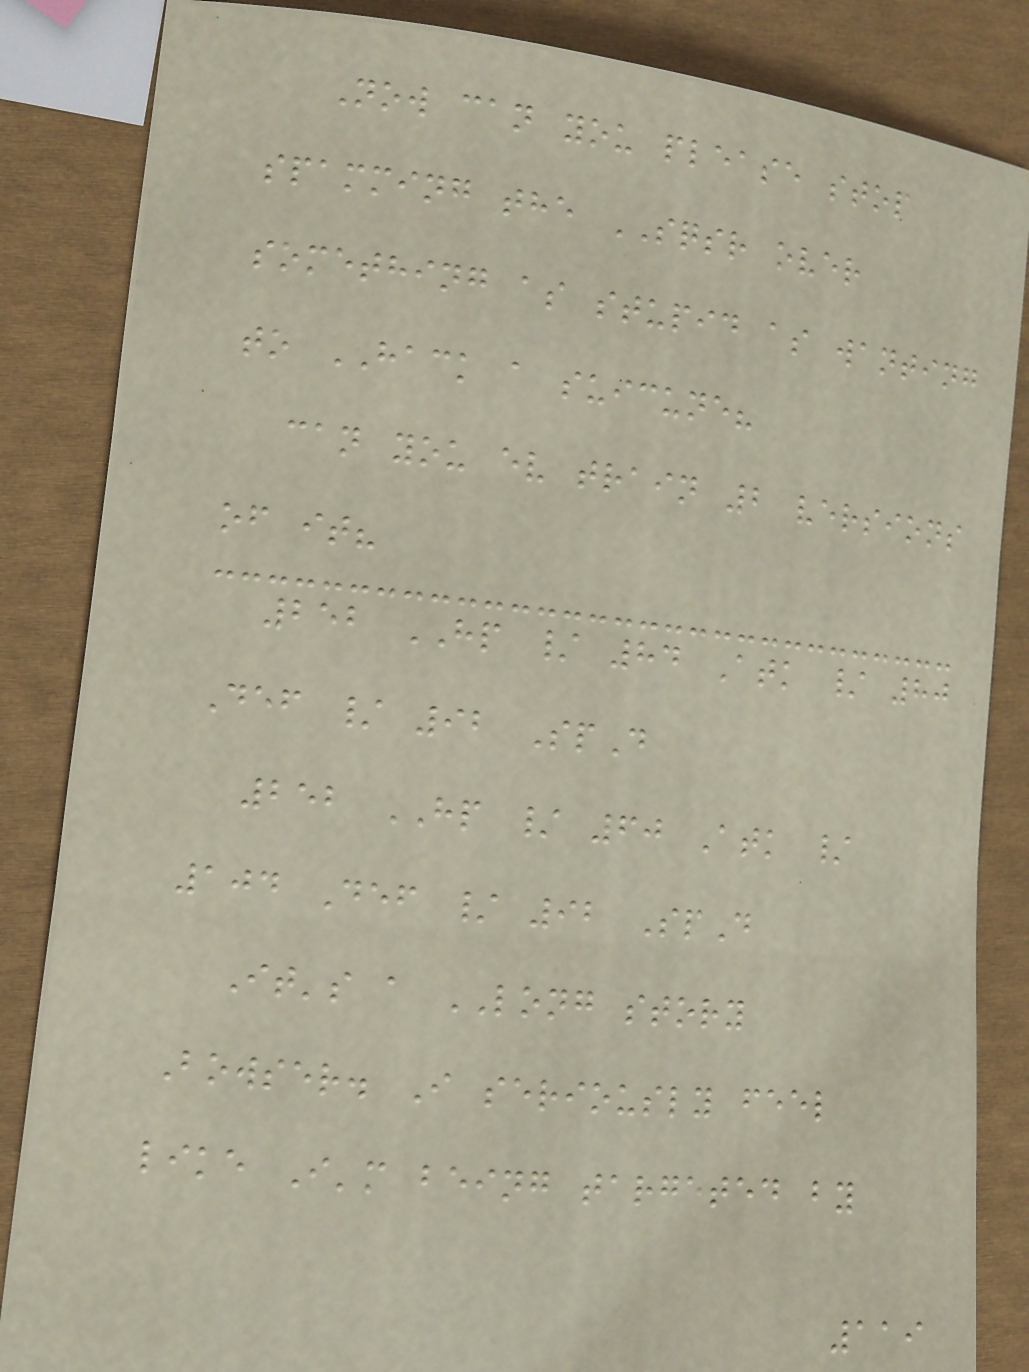Now can you please stop
spamming the SQSR over
something as stupid as wanting
to HACK a suicune?
can you ev train 2 versions
of it?
252 HP / 84 Atk / 80
Def / 92 SpD
252 HP / 60 Atk /
104 Def / 92 SpD
It's a LONG story
Bowser. I seriously feel
like I'm being targeted by
119
